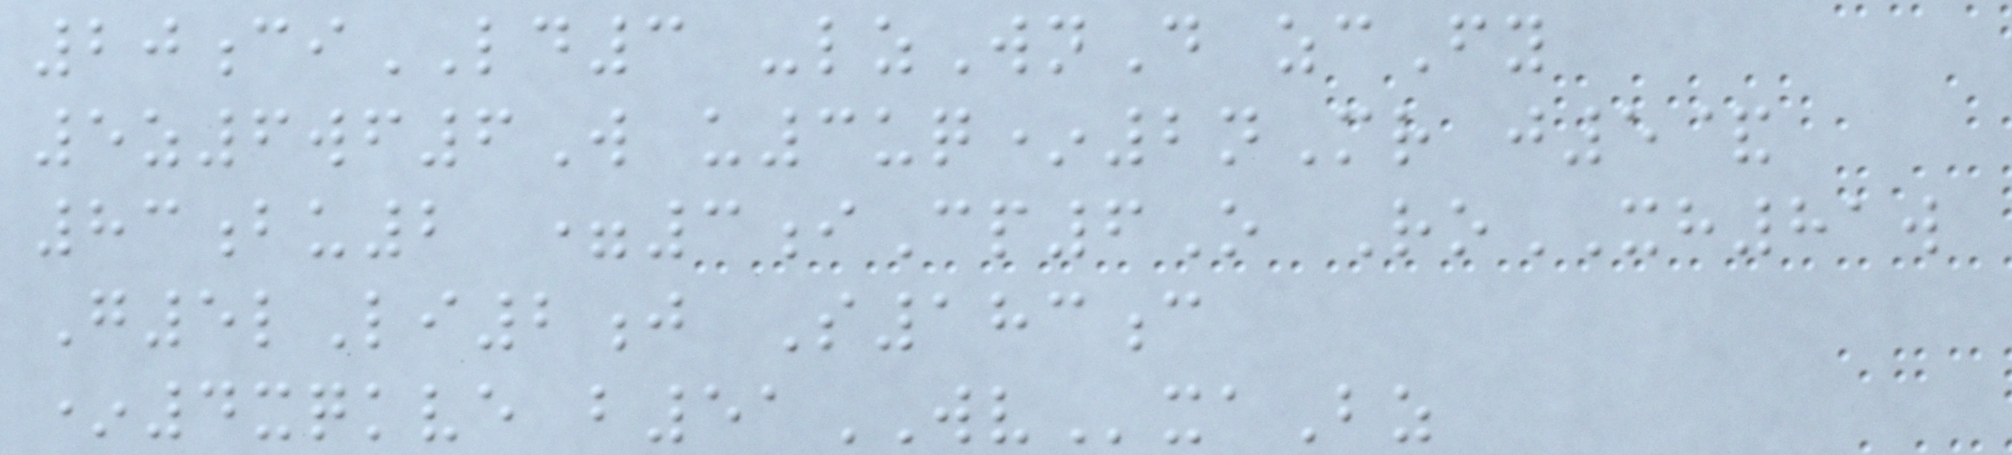20ciLD3 -lzWnD zcFy
5z6wf6W u3uq*2nMr j5&
83bu2 =3iCp6O RoXH81w
G5lLi2j S183c
*4xqkve b51WVxaBz
